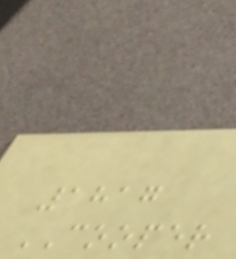1817
COOPER
